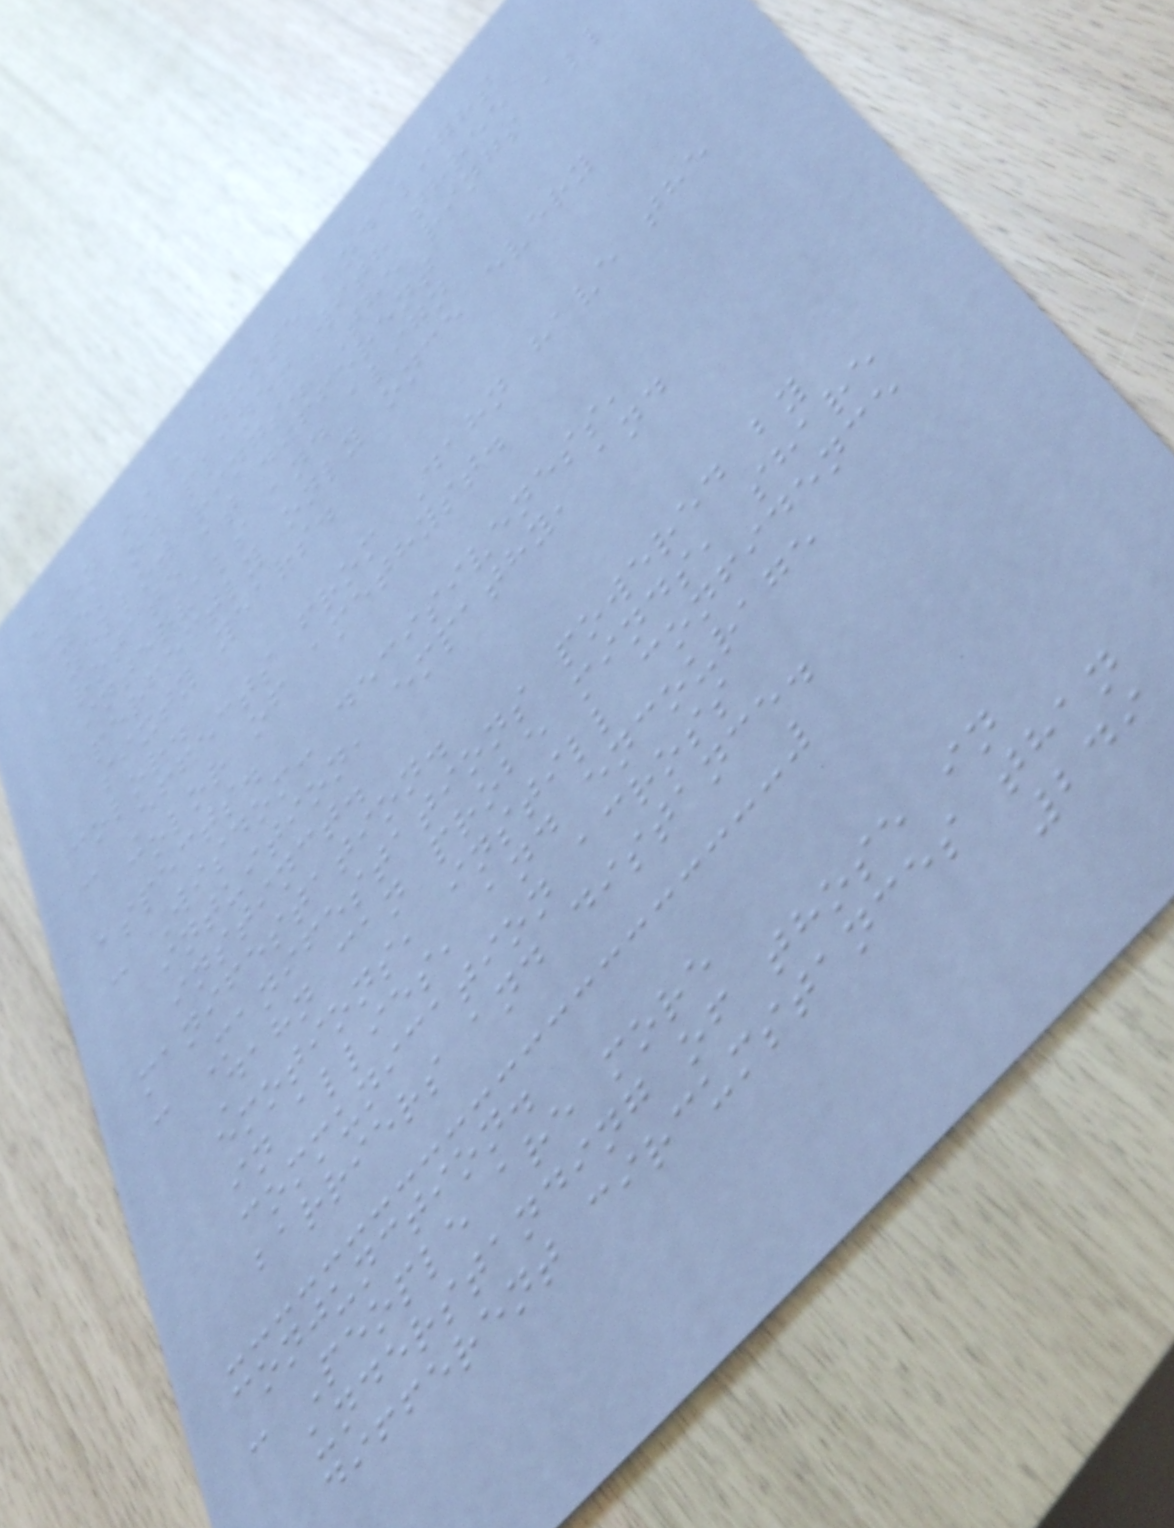Dahn is a white and light
yellow planet with three
yellow rings. The rings all
rotate at different
intervals and align
perfectly only once every
sixty years.
color.
: Effects from Dahn have the
color of amethyst.
aspects.
: Wisdom: decisiveness,
intuition, empathy, and
instinct.
manifestation.
: Manifestations powered by
Dahn can probe minds, share
emotions, instill confidence
in allies, and encourage
communication across
barriers and distance.
conjunction.
: People are more
understanding of those in
different circumstances than
249
